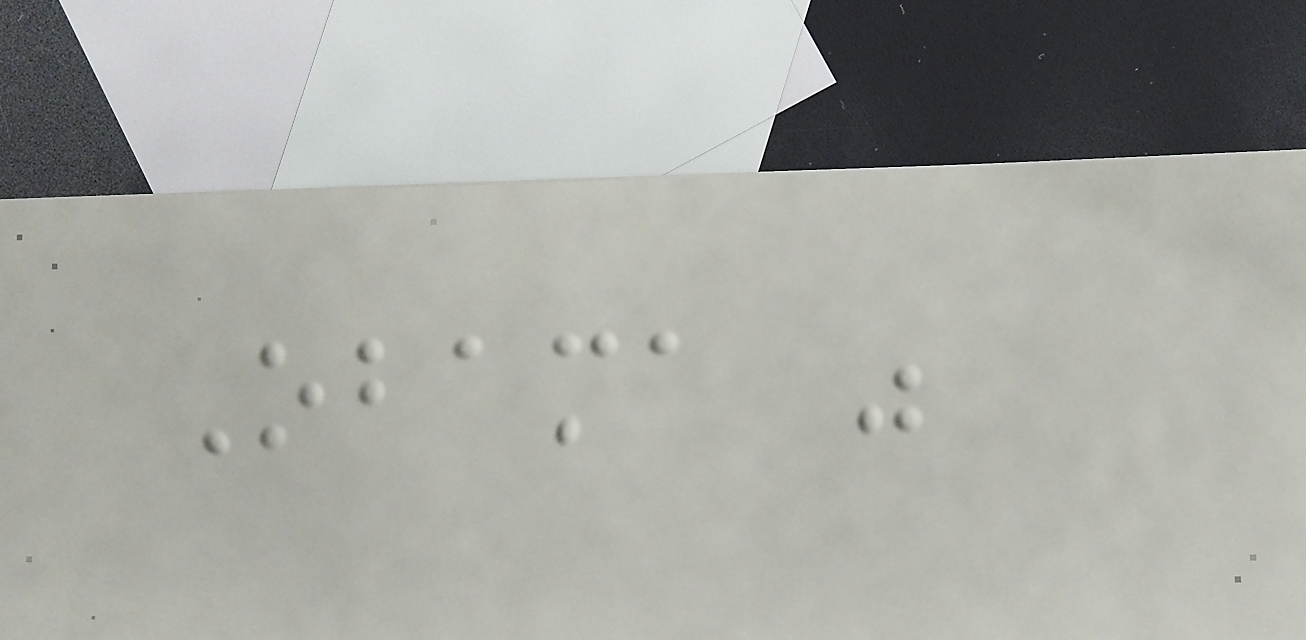Obama was
